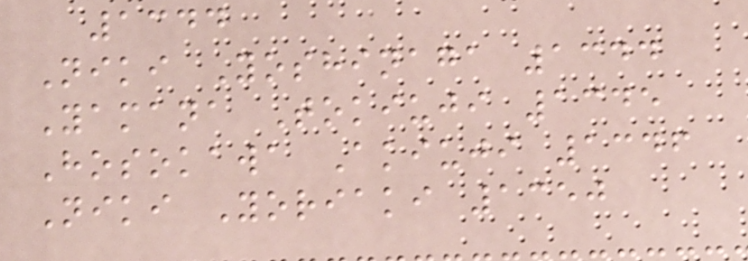1344
Niki Yoshinaga 1344
Yamana Tokiuji 1345
Hosokawa Akiuji 1346
Niki Yoriaki 1350
